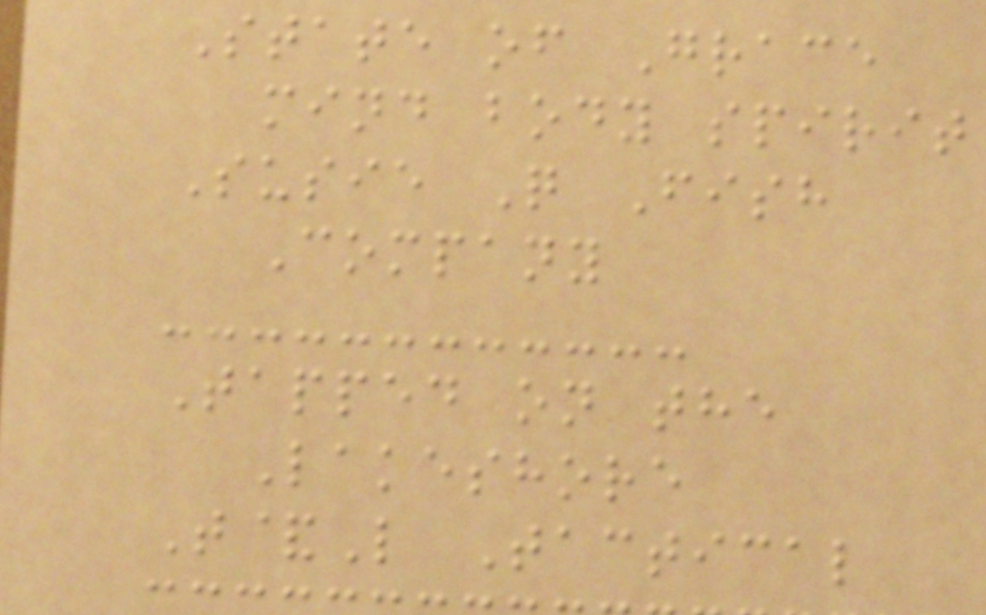State of Grace
mind body spirit
Susie Q Fish
Company
Tapped on the
Lakeshore
T&L Tactical
